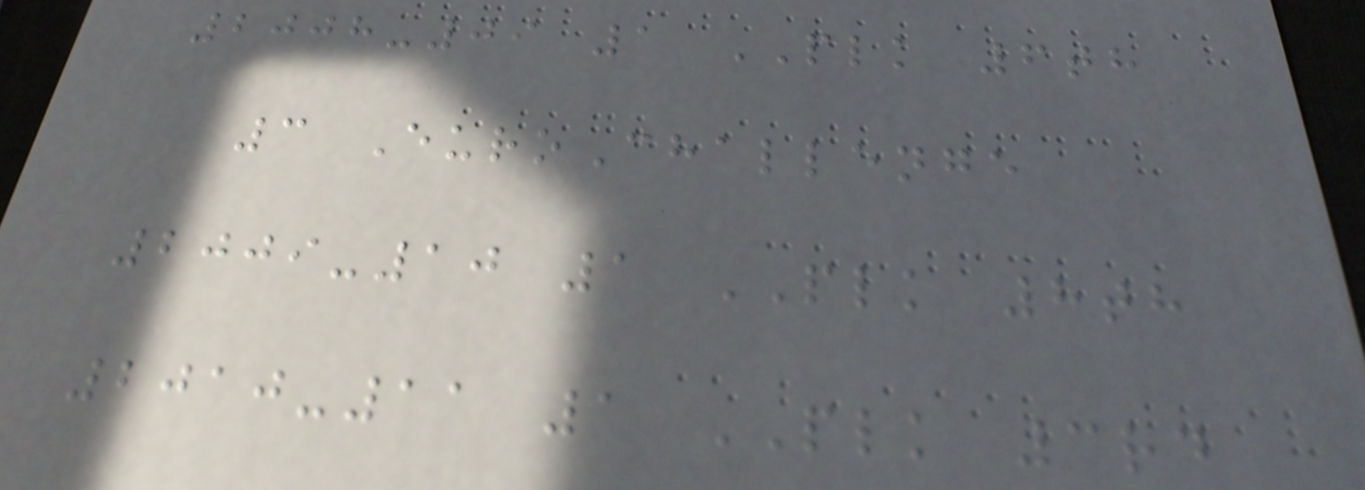2008-09 1 PLK 6th
3 EuroChallenge
2009-10 1 PLK 8th
2010-11 1 PLK 3rd
